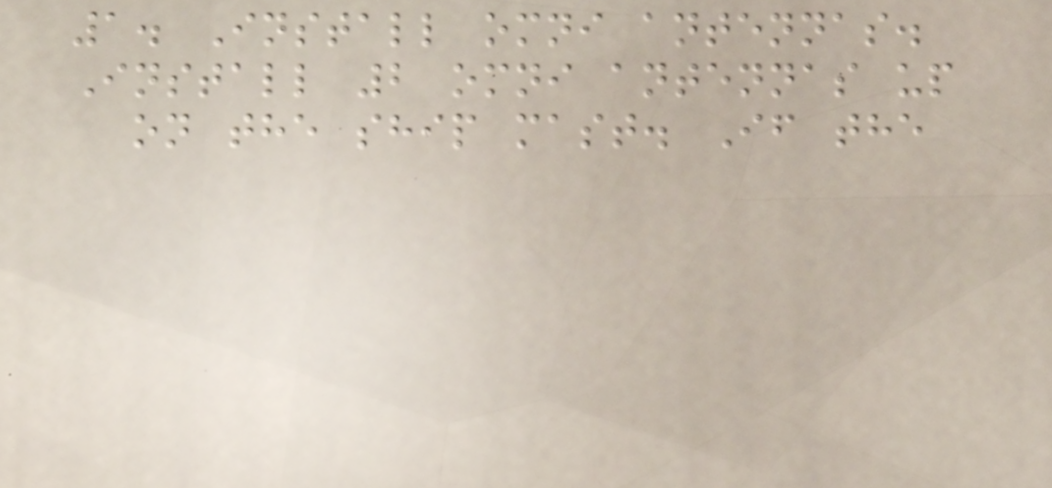1. Install omni antennas.
Install 2 omni antennas up
on the ship mast. If the
